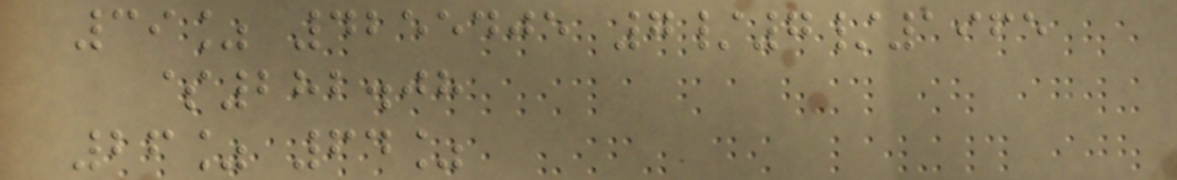39% 4255405 7/7/1965
$282.08
26% 64%
